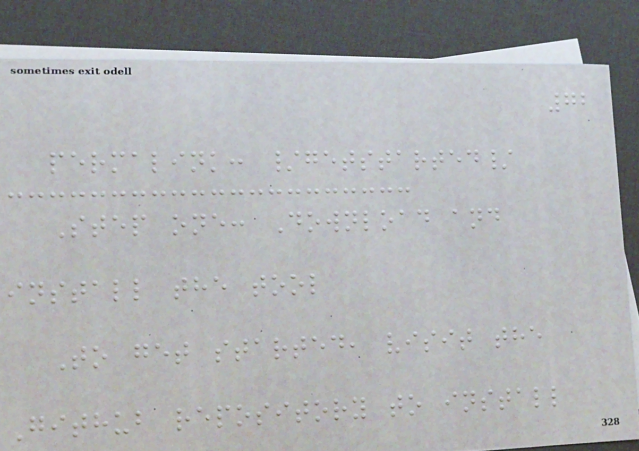72
permalink: /getstarted/
Step one: Download and
install the tool
To get started, visit the
Github repository to install
